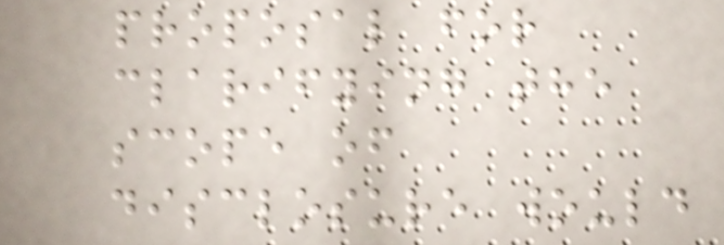proposal for
clarifying the
scope of
disclosure would
